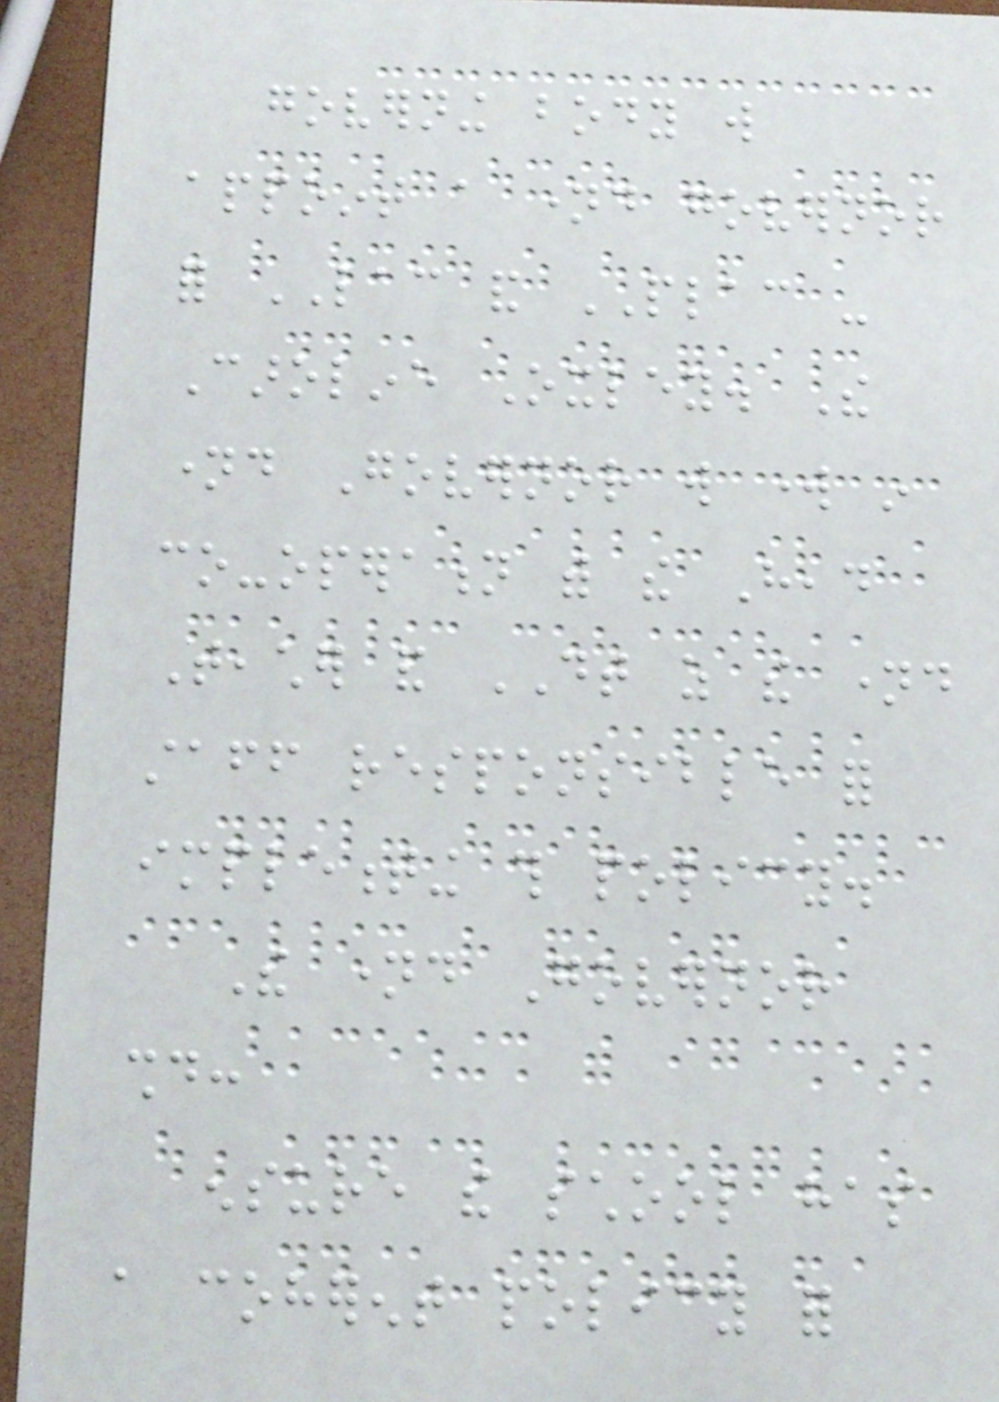governing body will
appoint a named governor
for LAC and PLAC -
Caroline Oxley. The
named Governor will work in
co-operation with the Head
Teacher and DT as the named
staff responsible for
implementing this policy.
The named Governor
should:
ensure the school has
a coherent policy for
